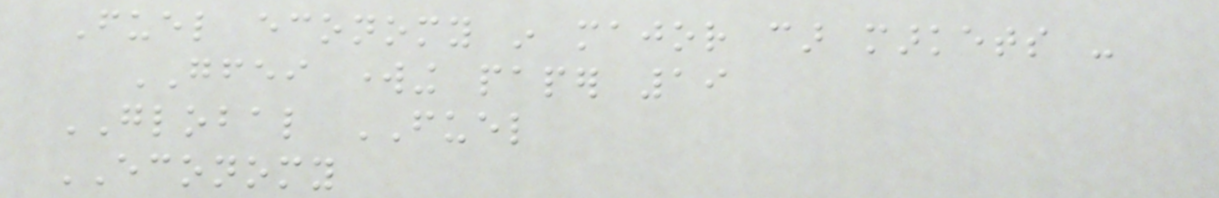Fuel economy in major car markets -
GFEI working paper 19
GLOBAL FUEL
ECONOMY
